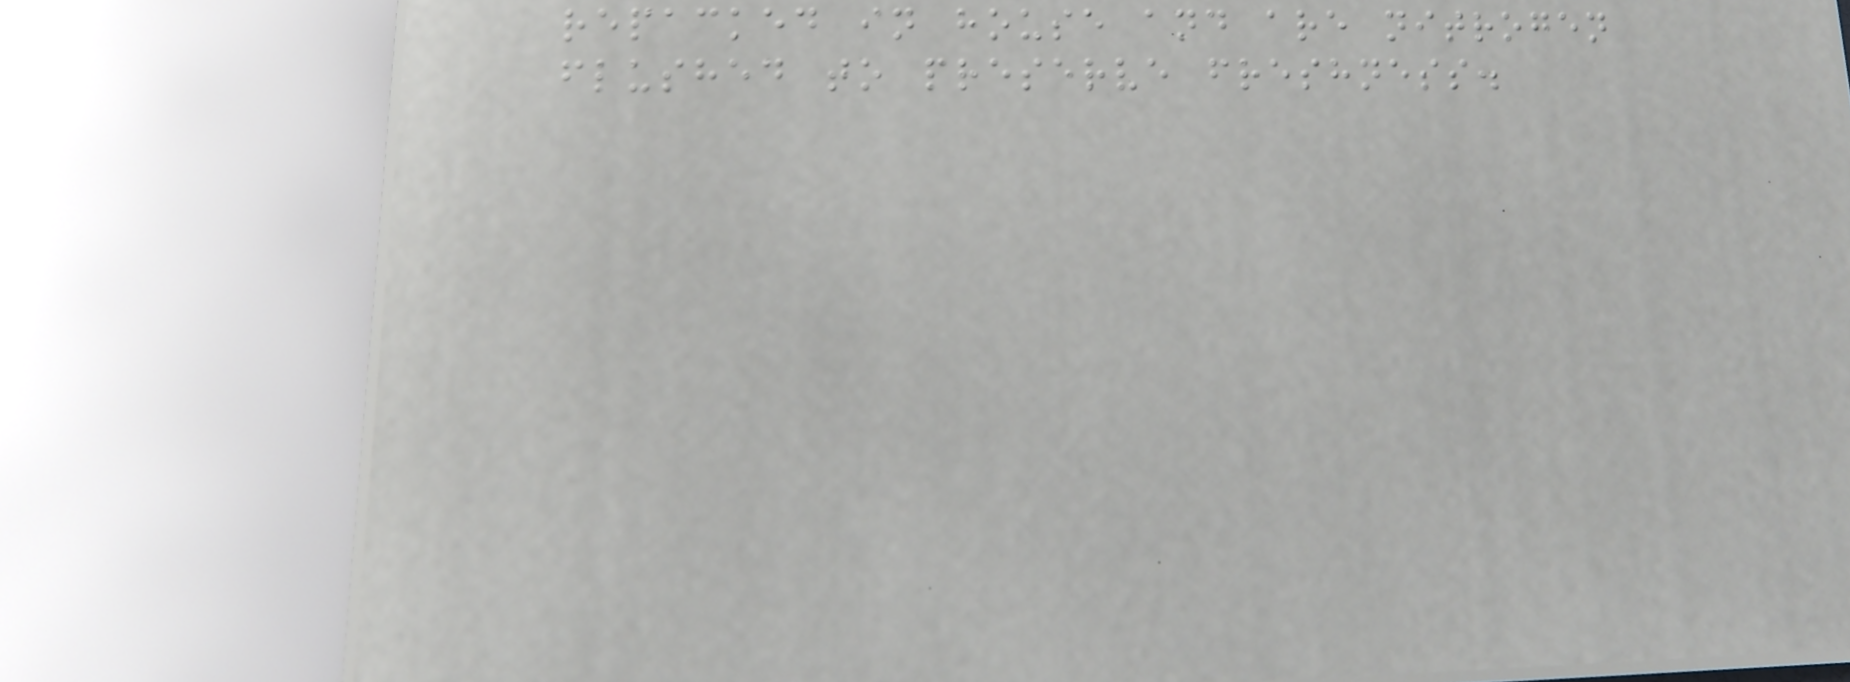repacked in house and are nitrogen
flushed to preserve freshness.
